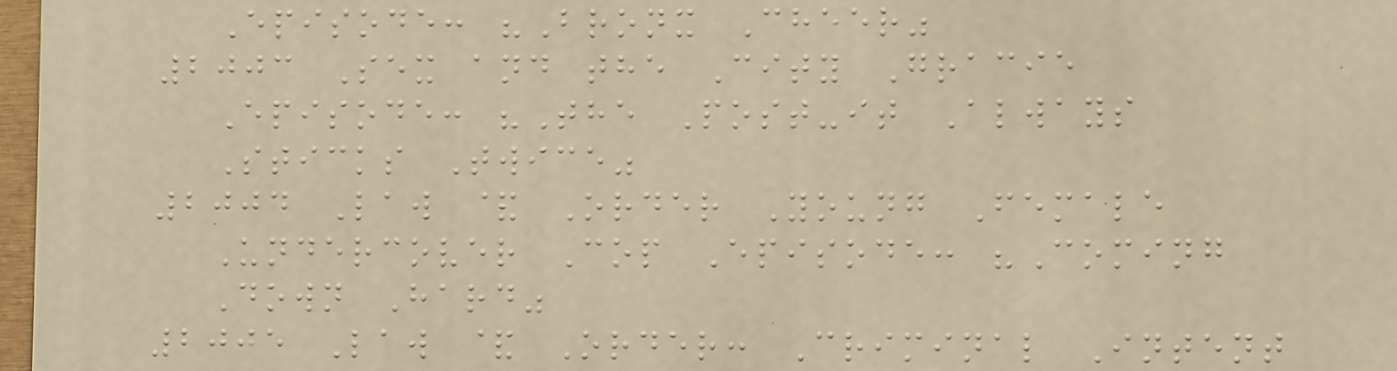Episode: "Bronx Cheer"
2003 Sex and the City Gracie
Episode: "The Post-it Always
Sticks Twice"
2004 Law & Order Young Female
Undercover Cop Episode: "Coming
Down Hard"
2005 Law & Order: Criminal Intent
